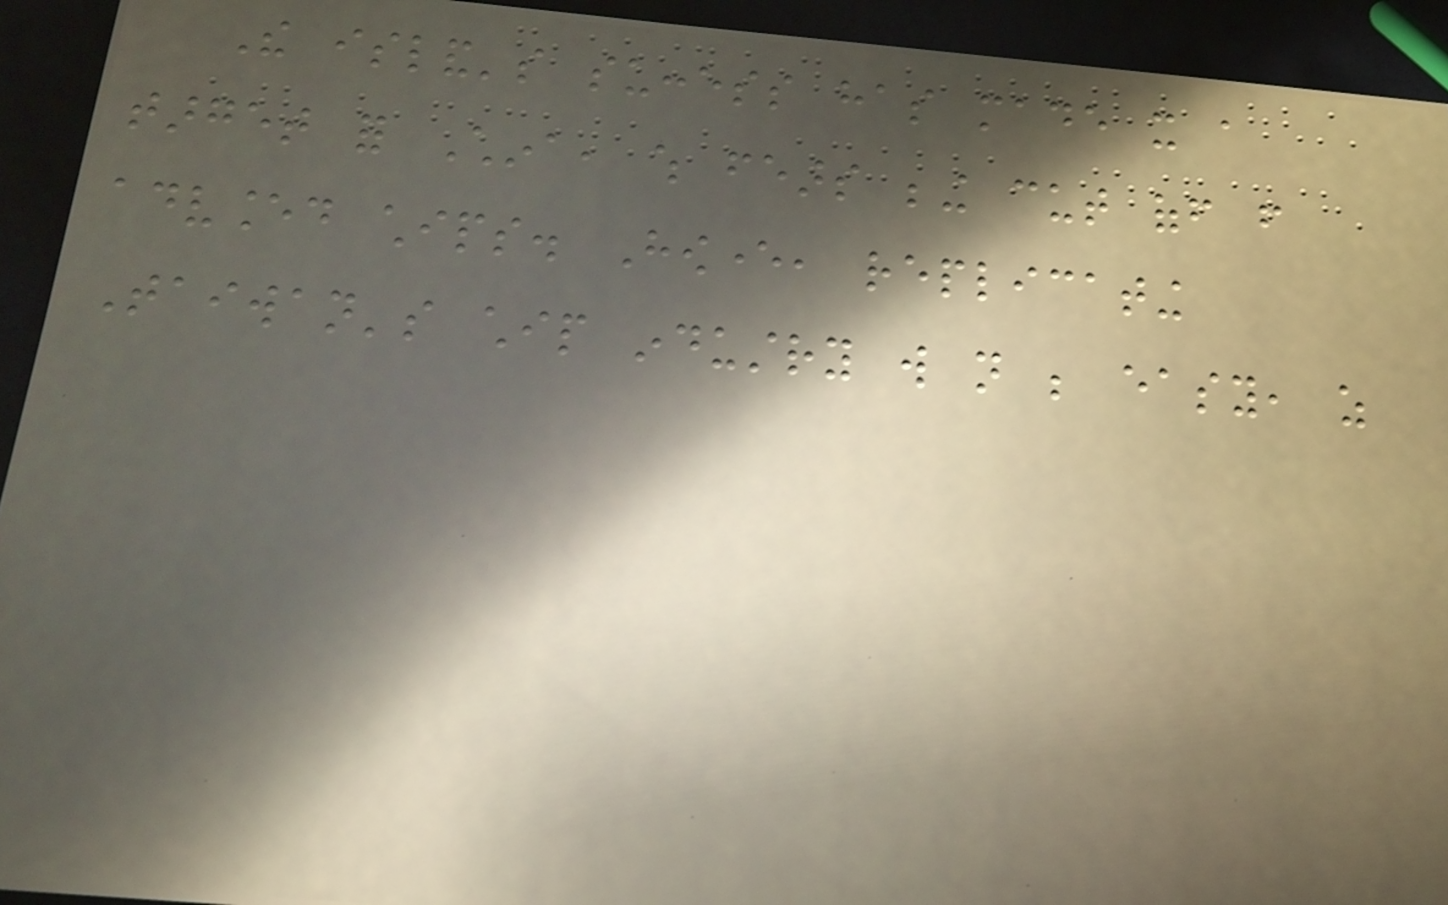The island's success has made it a
target for China, which fears being cut off from
advanced chips. However, replicating
Taiwan's chip industry will not be easy, as
